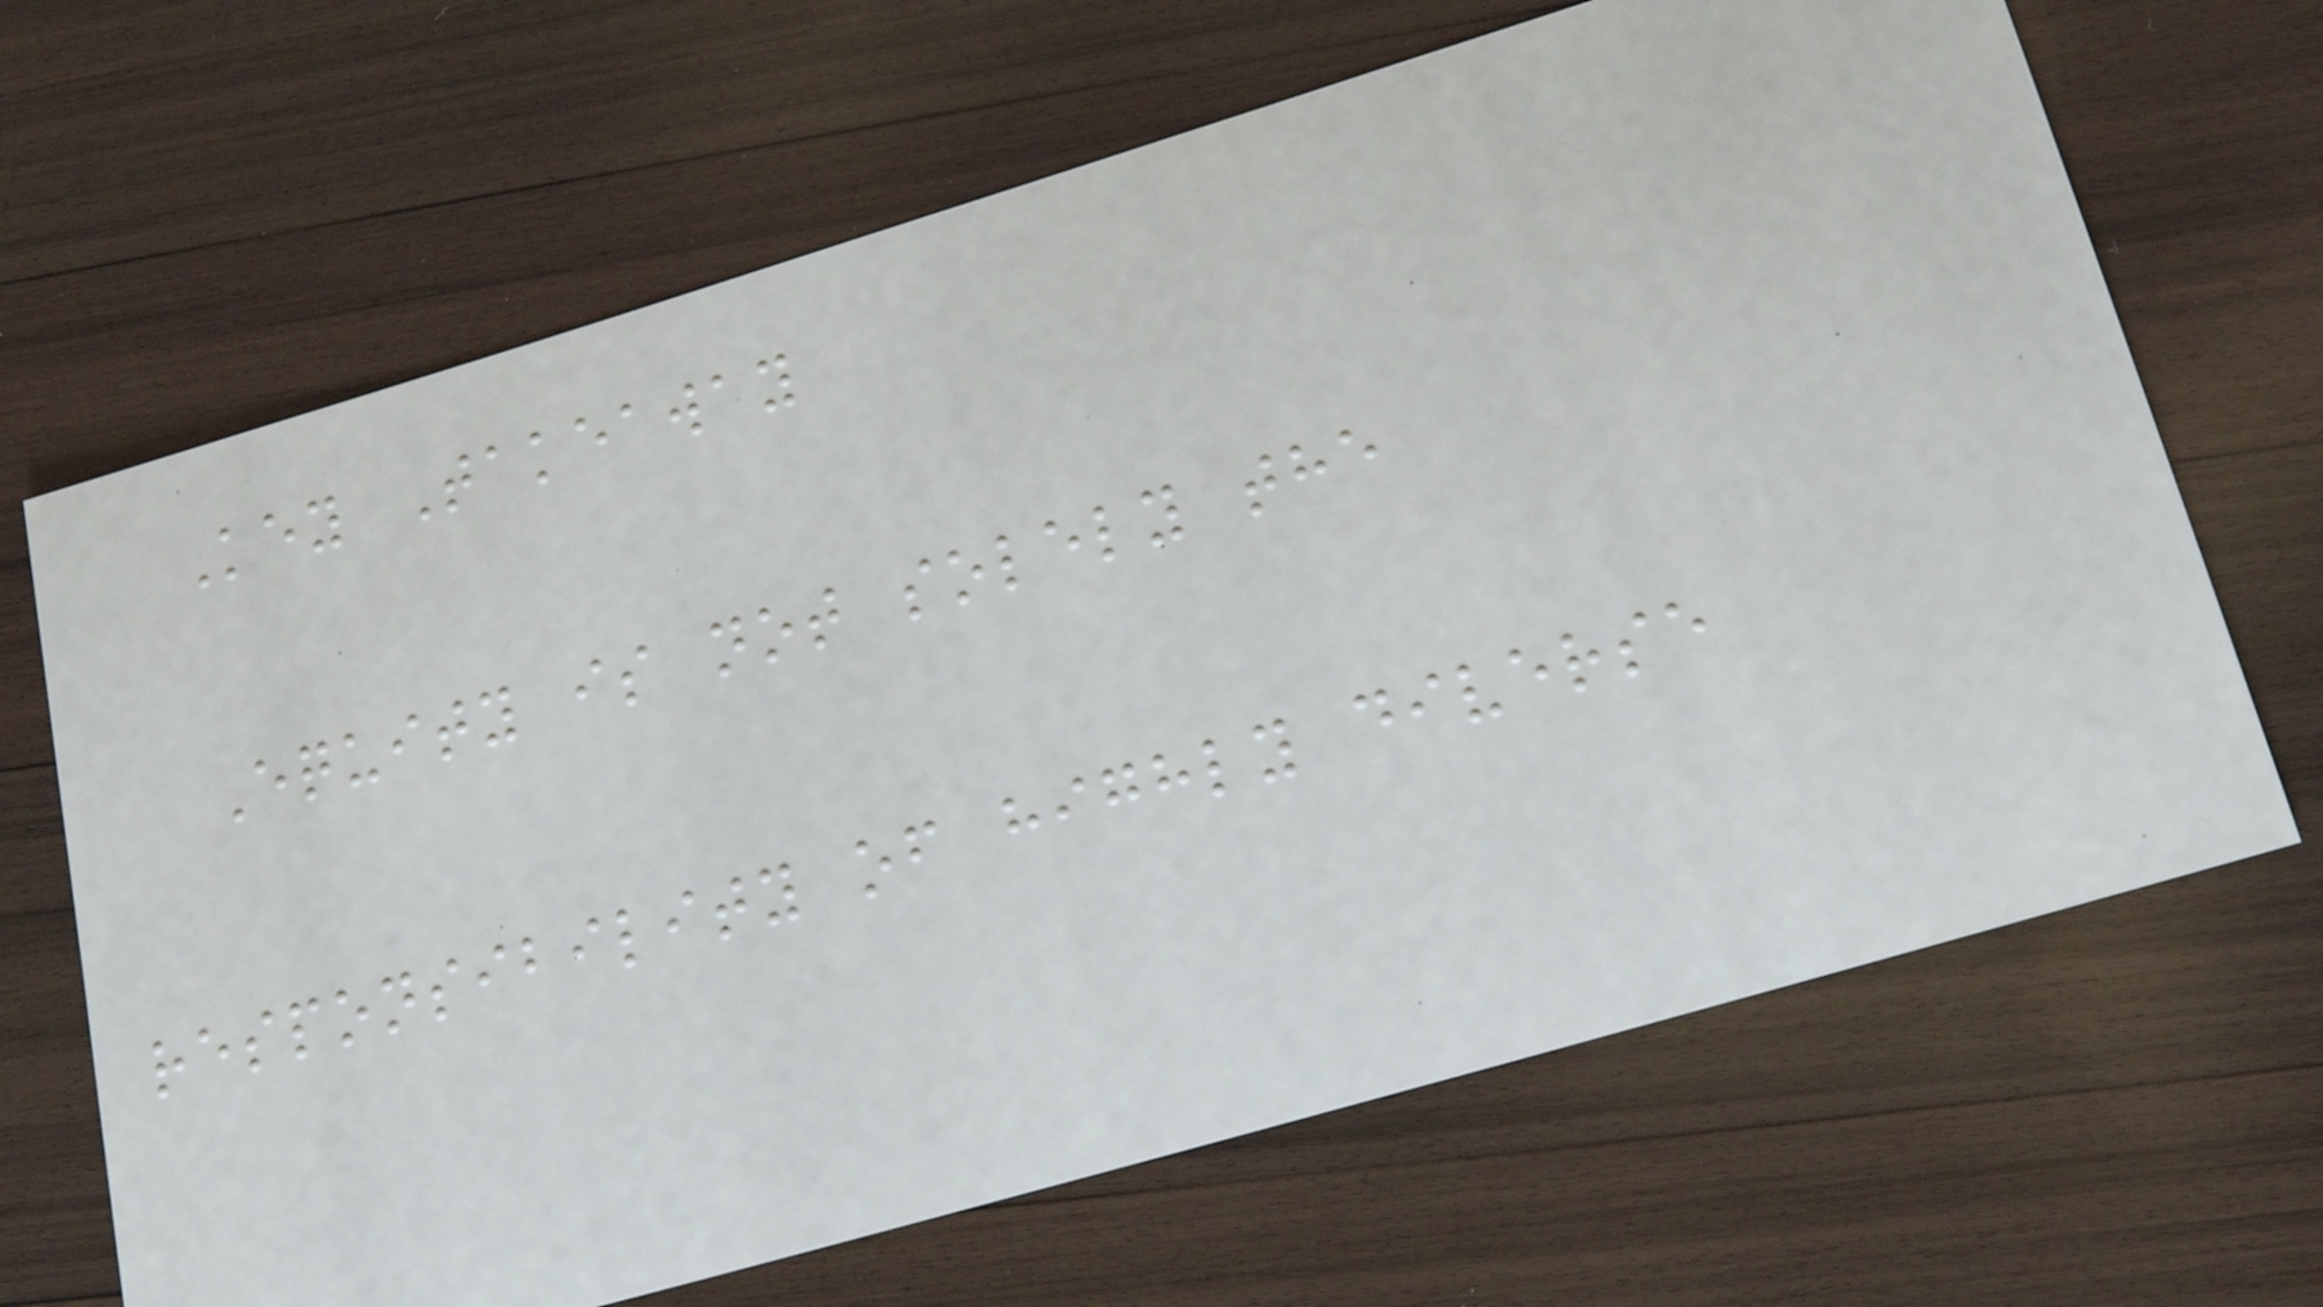Key Takeaway
Equity is not solely the
responsibility of highly diverse
